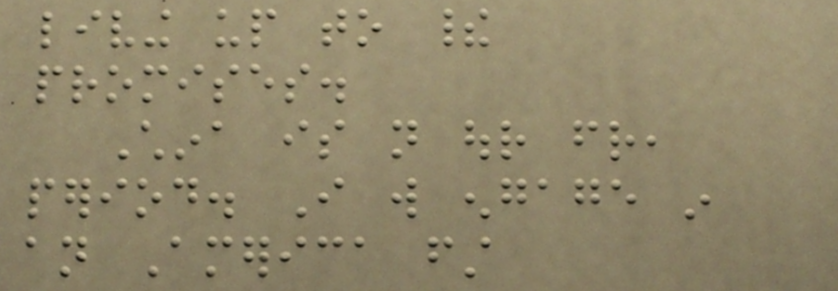living up to their
promises.
China is not our friend,
period. I will engage in
an America first
